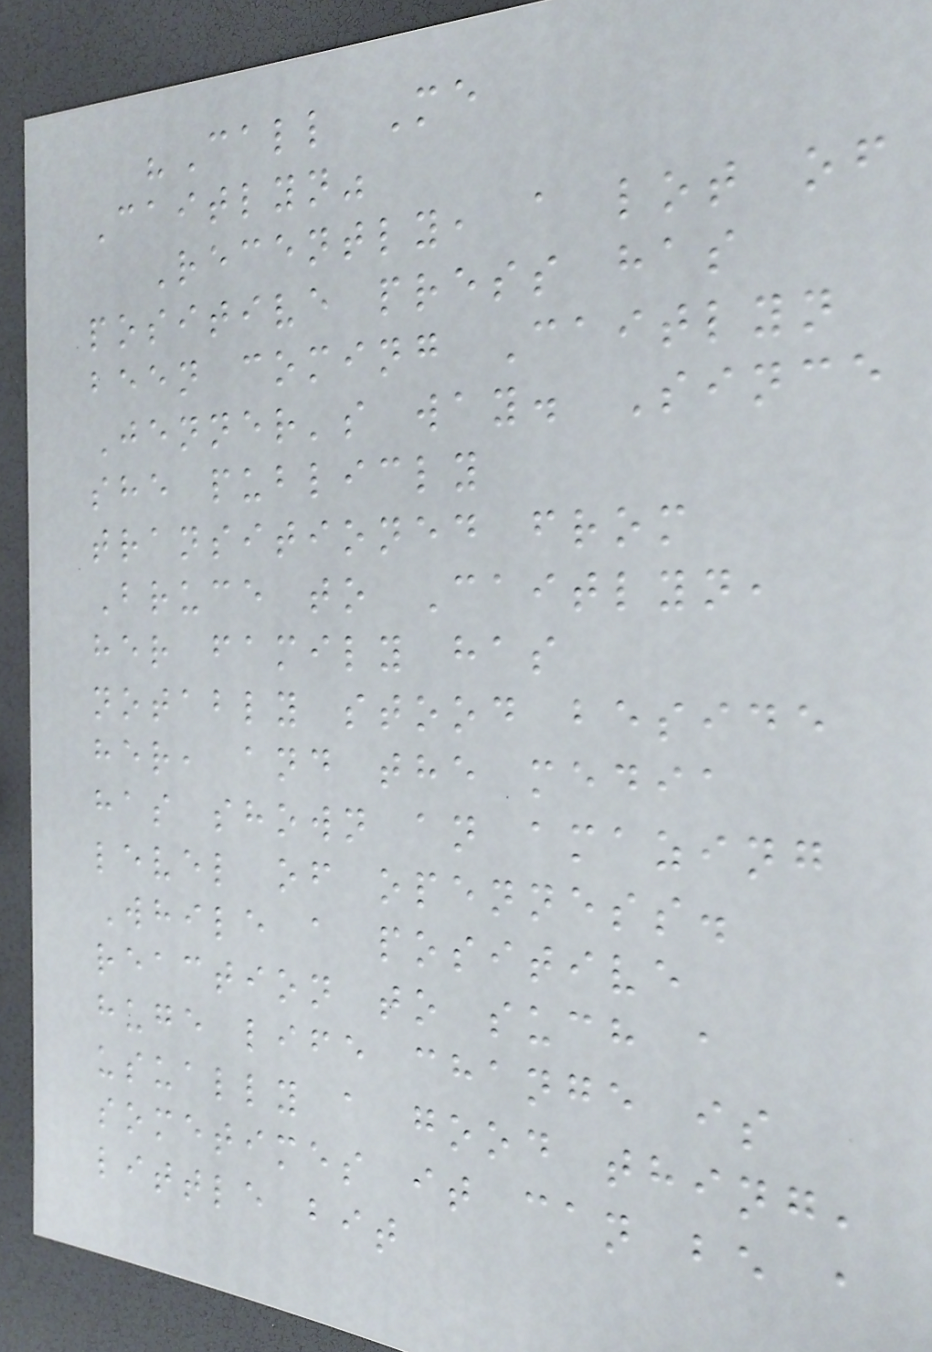"Call Me
Caitlyn"
Recently, a lot of
positive press has
been coming Caitlyn
Jenner's way. Since
she publicly
transitioned from
Bruce to Caitlyn,
her family has
notably stood beside
her, and the media
has shown an amazing
level of openness.
While a positive
reaction to such a
huge life change is
usually a good thing,
sometimes it can be a
little bit
